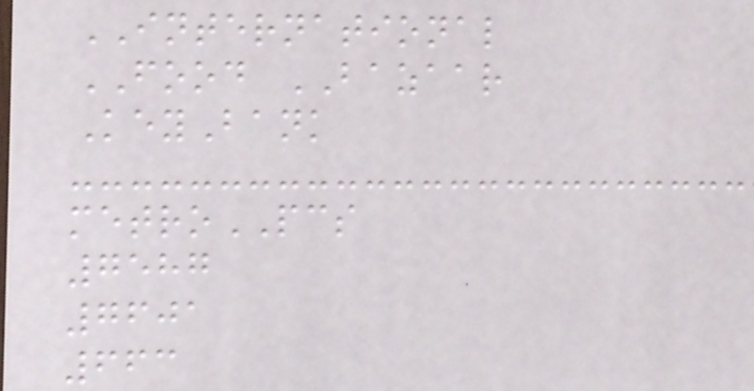INTERNATIONAL
FOOD BAZAAR
KeyBank
metroPCS
7587
7601
663
